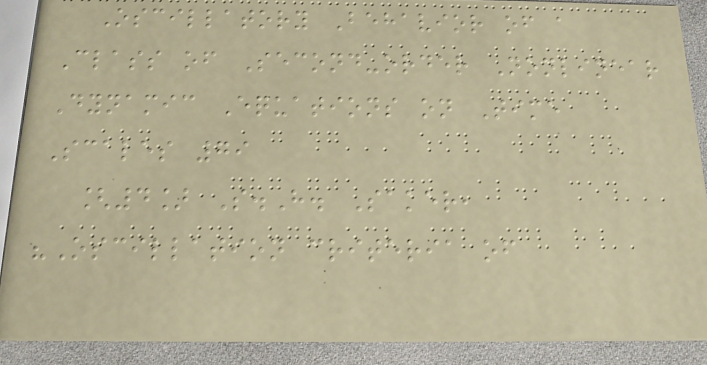Oscillatory Behavior of a
Class of Second-order Nonlinear
Dynamic Equations on Time
Scales 79
[4] S.H. Saker,
"Oscillation criteria of
